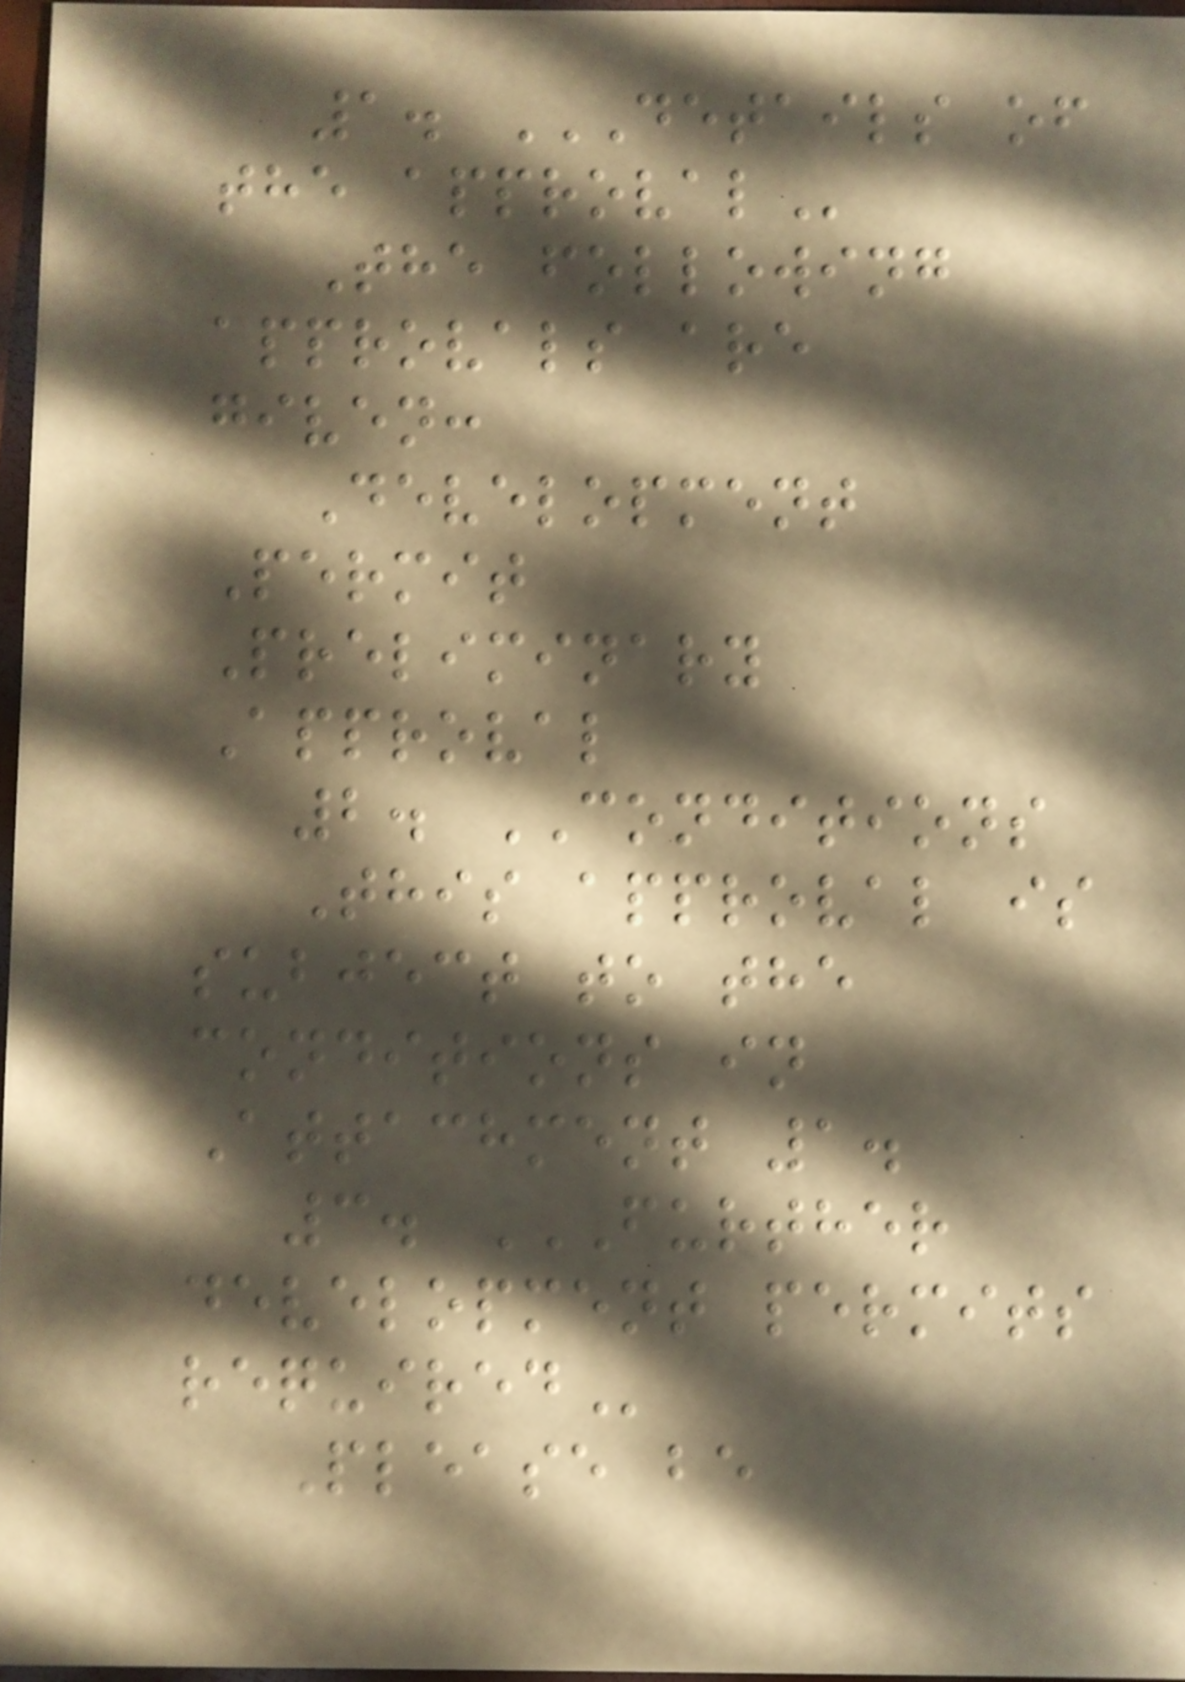1. DETAILS OF
THE APPROVAL
The following
approvals are
given:
Development
Permit
Preliminary
Approval
2. CONDITIONS
This approval is
subject to the
conditions in
Attachment 1.
3. FURTHER
DEVELOPMENT PERMITS
REQUIRED
Please be
